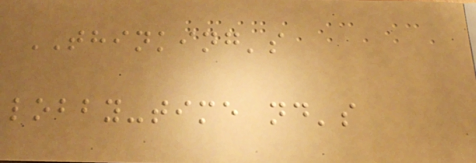THINKING's
lobby-time nd's
